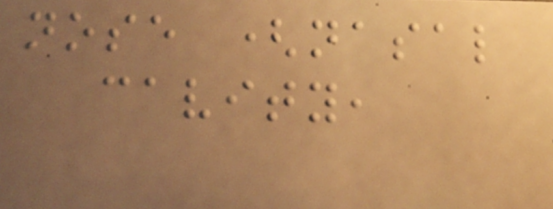nose (nasal
cavity,
